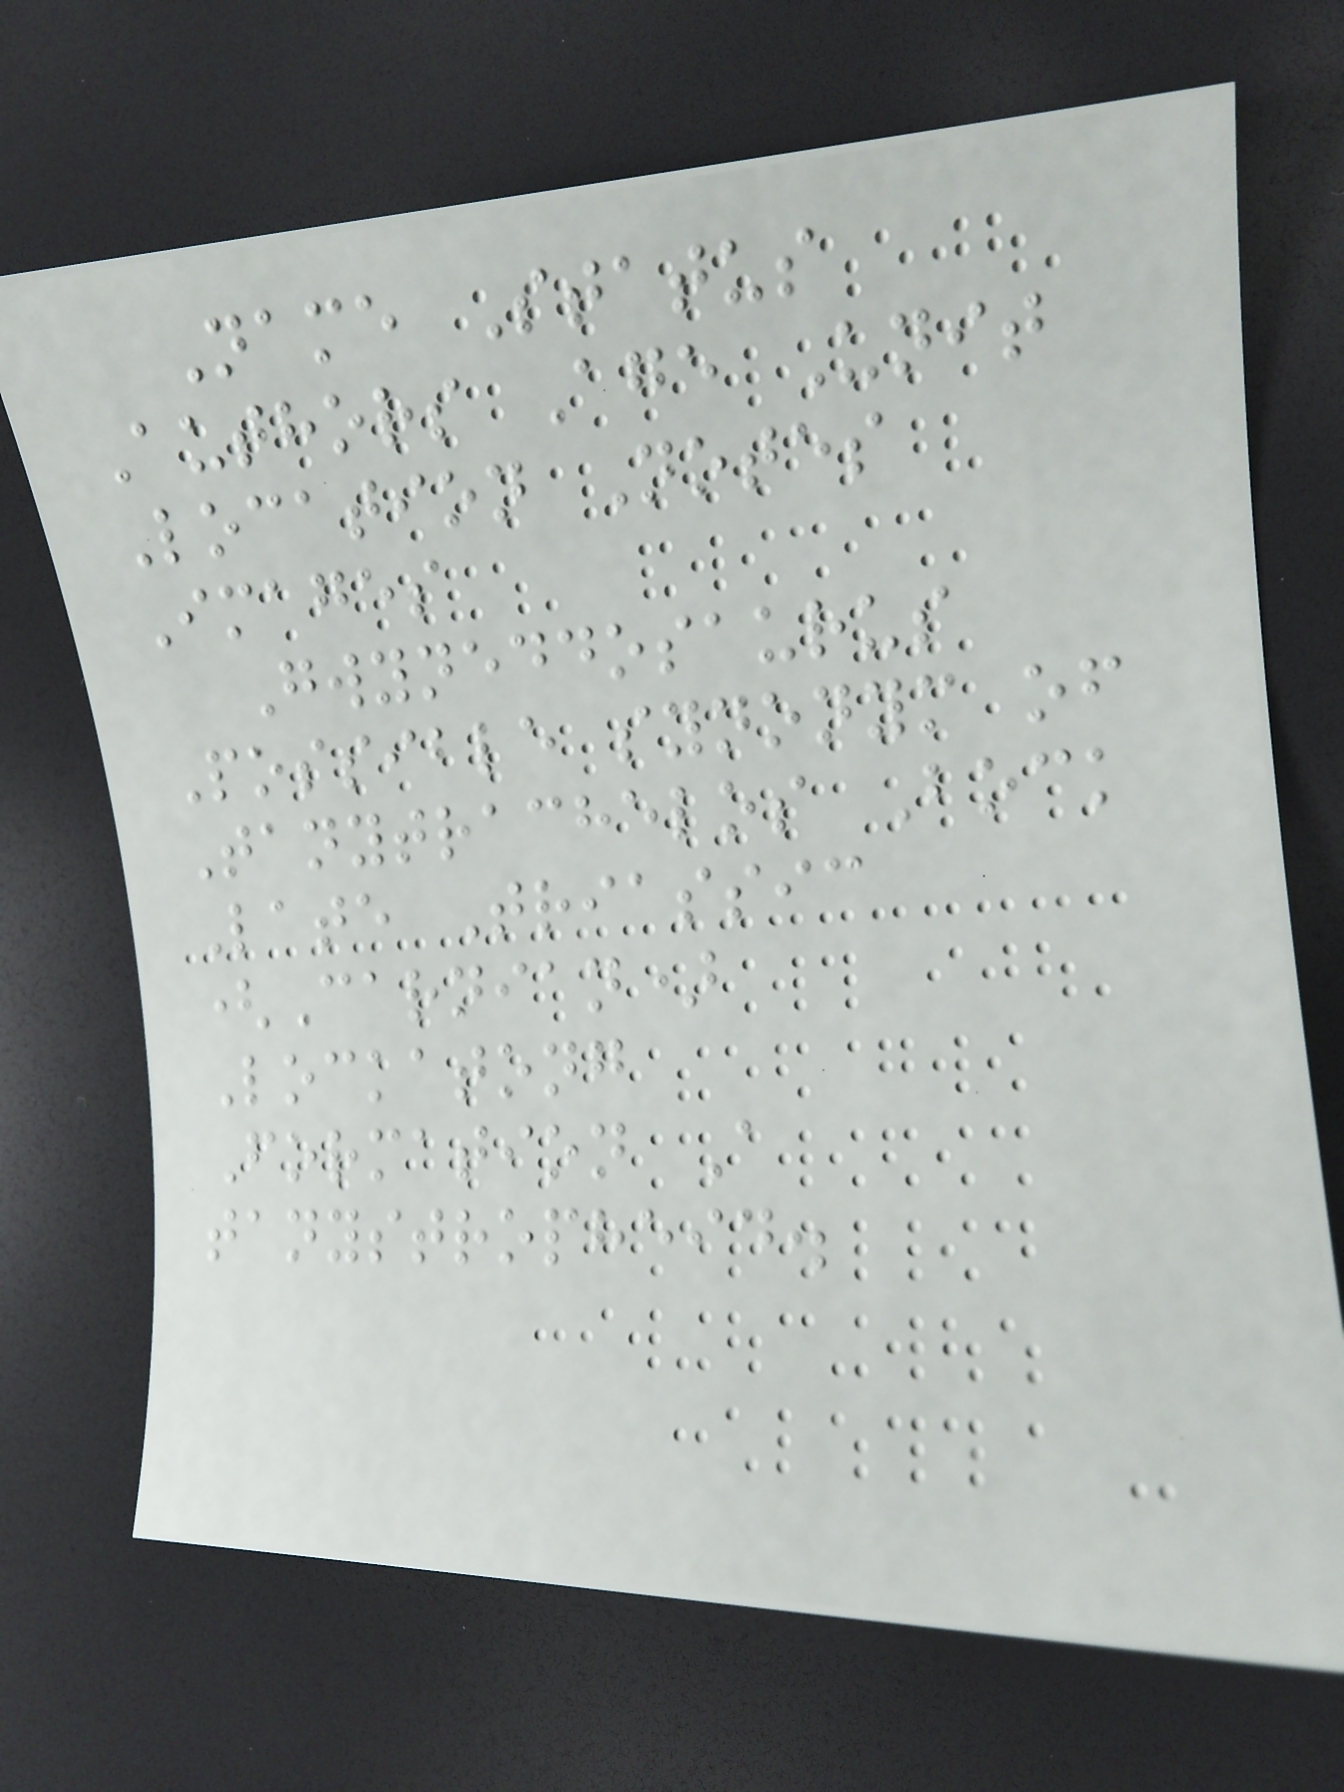Name Status
Authors Age Unit
Location Notes
Images
Gwyneddosaurus
Possible synonym of
Tanytrachelos Bock
Late Triassic
(Carnian)
Lockatong
Formation A
tanystropheid.
